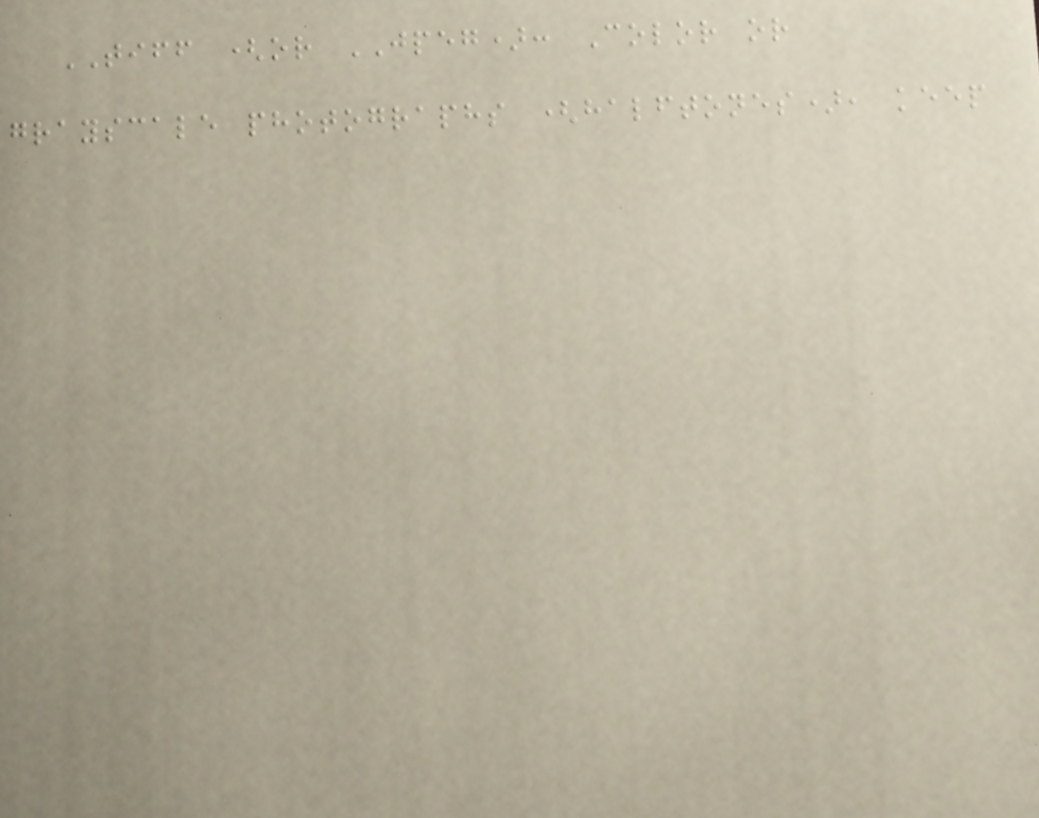TIFF (or JPEG): Color or
grayscale photographs (halftones), keep
